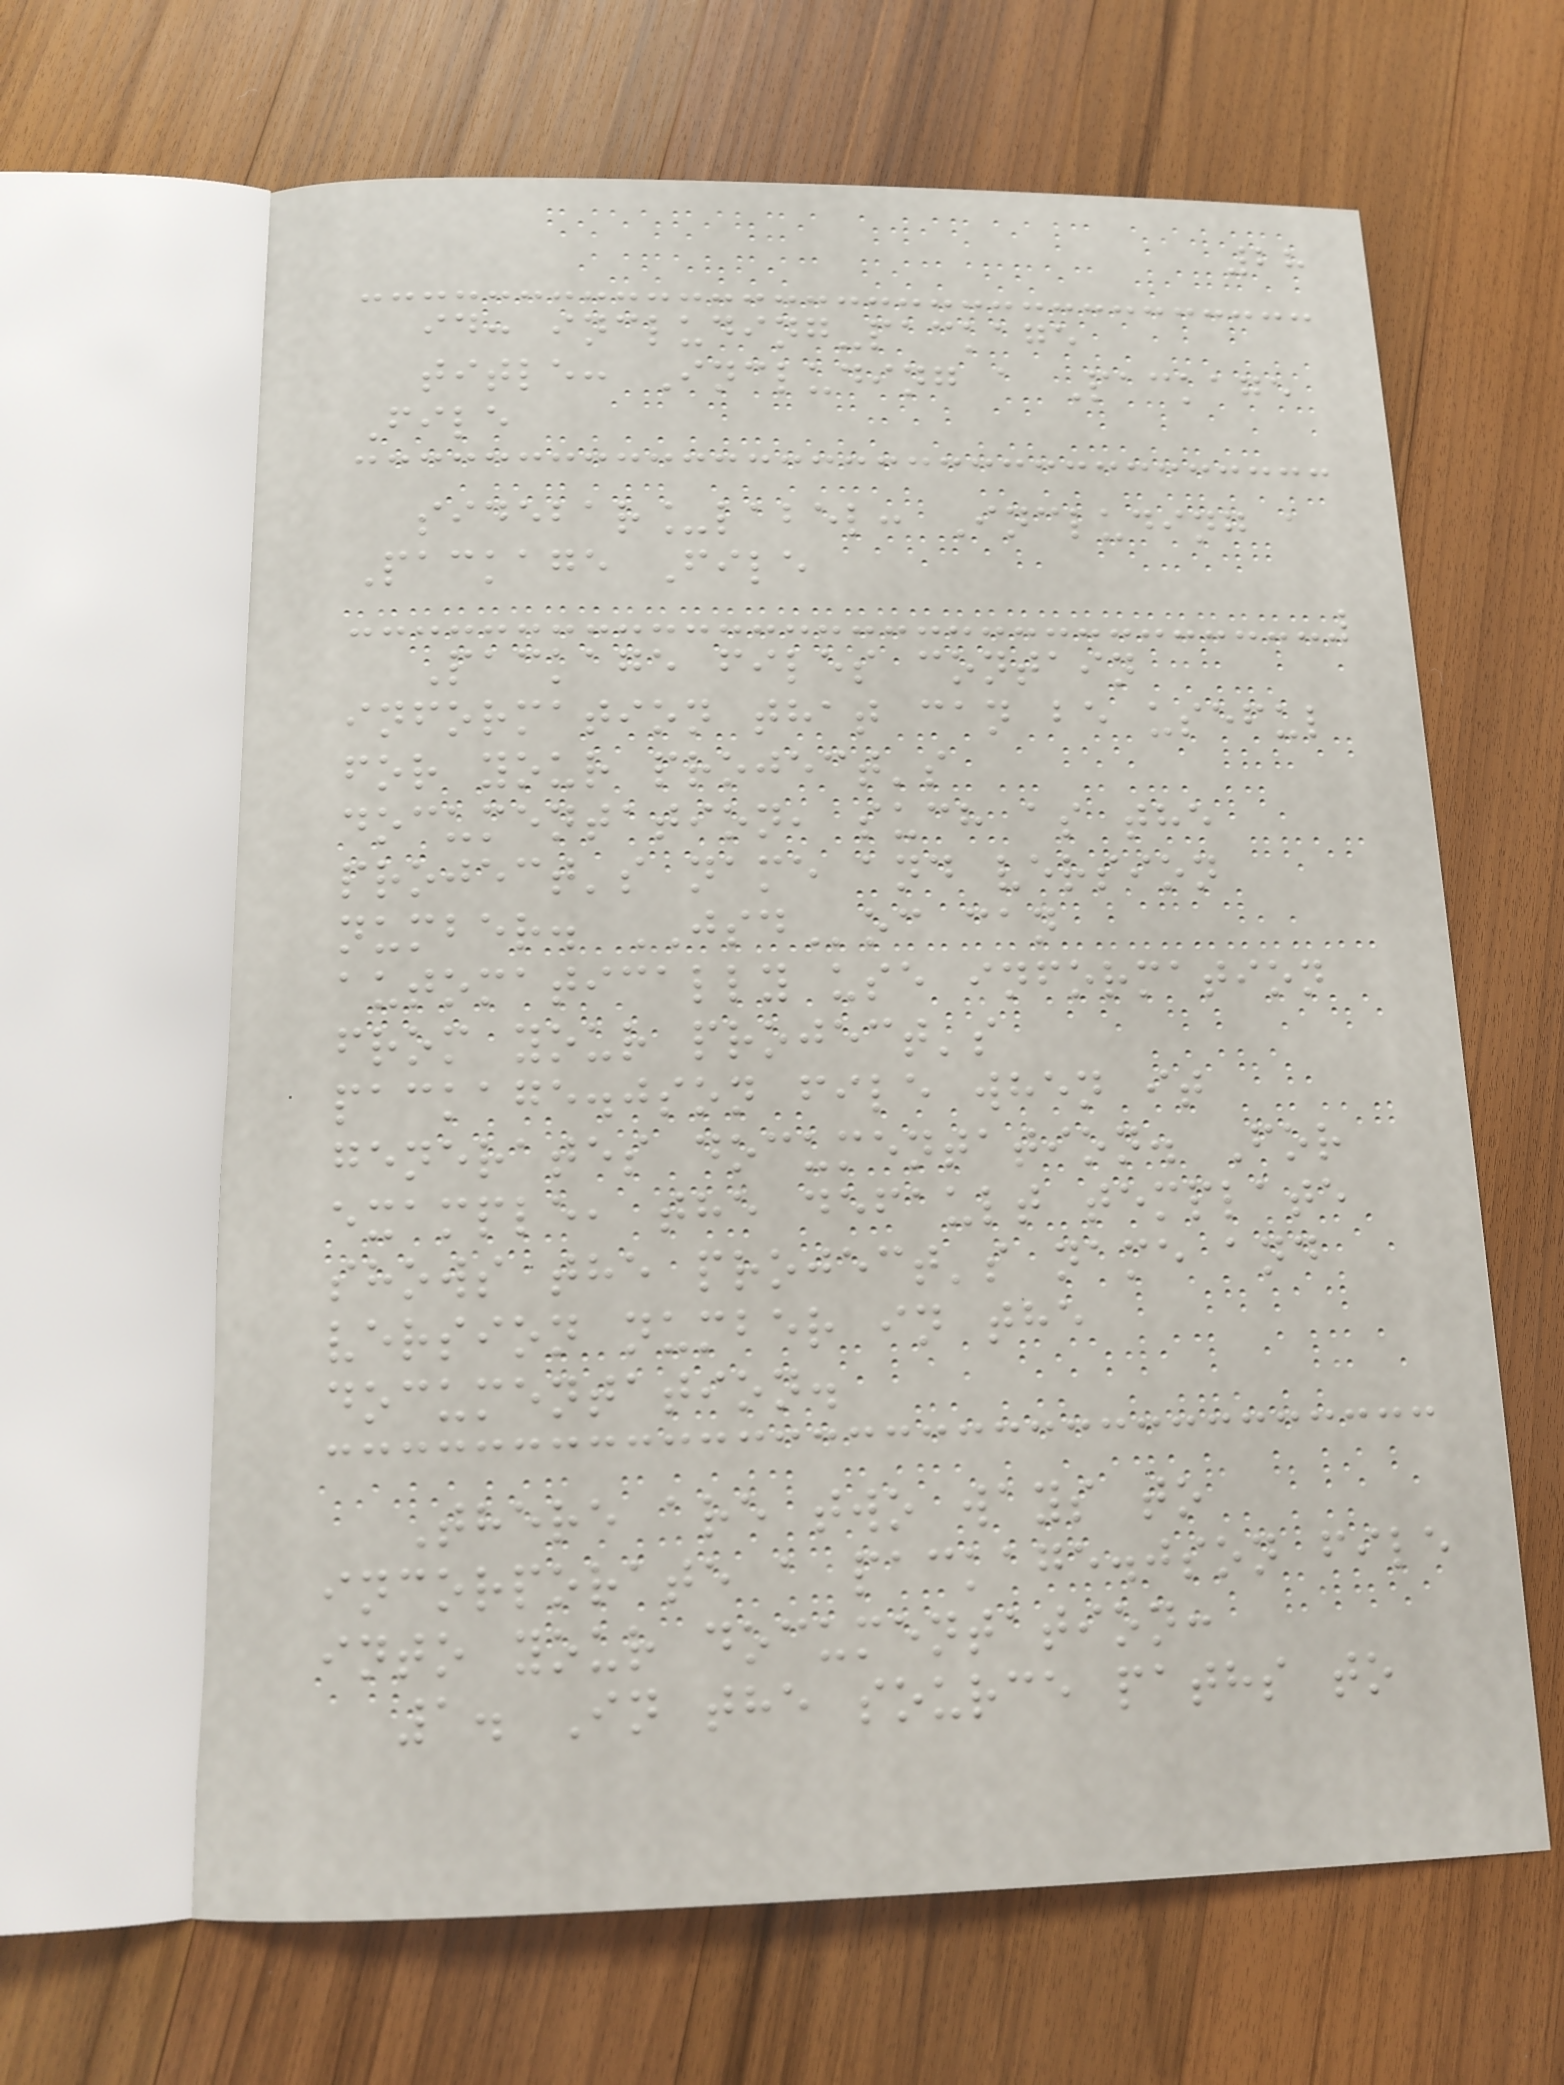28
id: including-package
title: Including a Package
File
sidebar_label: Including a
Package File
Package files contain
information that can be useful
for your project's
documentation, such as the
project's name and version
number. JSDoc can
automatically use information
from your project's
package.json file when it
generates documentation. For
example, the default template
shows the project's name and
version number in the
documentation.
There are two ways to
incorporate a package.json file
into your documentation:
1. In the source paths to
